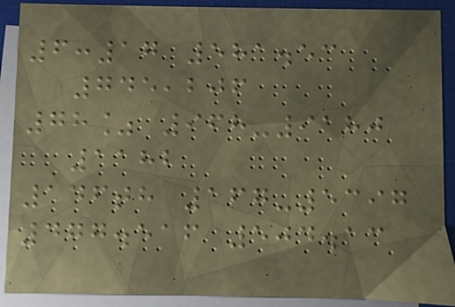6:17 581.53
745,206
78% 968-9180
1182
146th 167-5397
477.516 504.13
